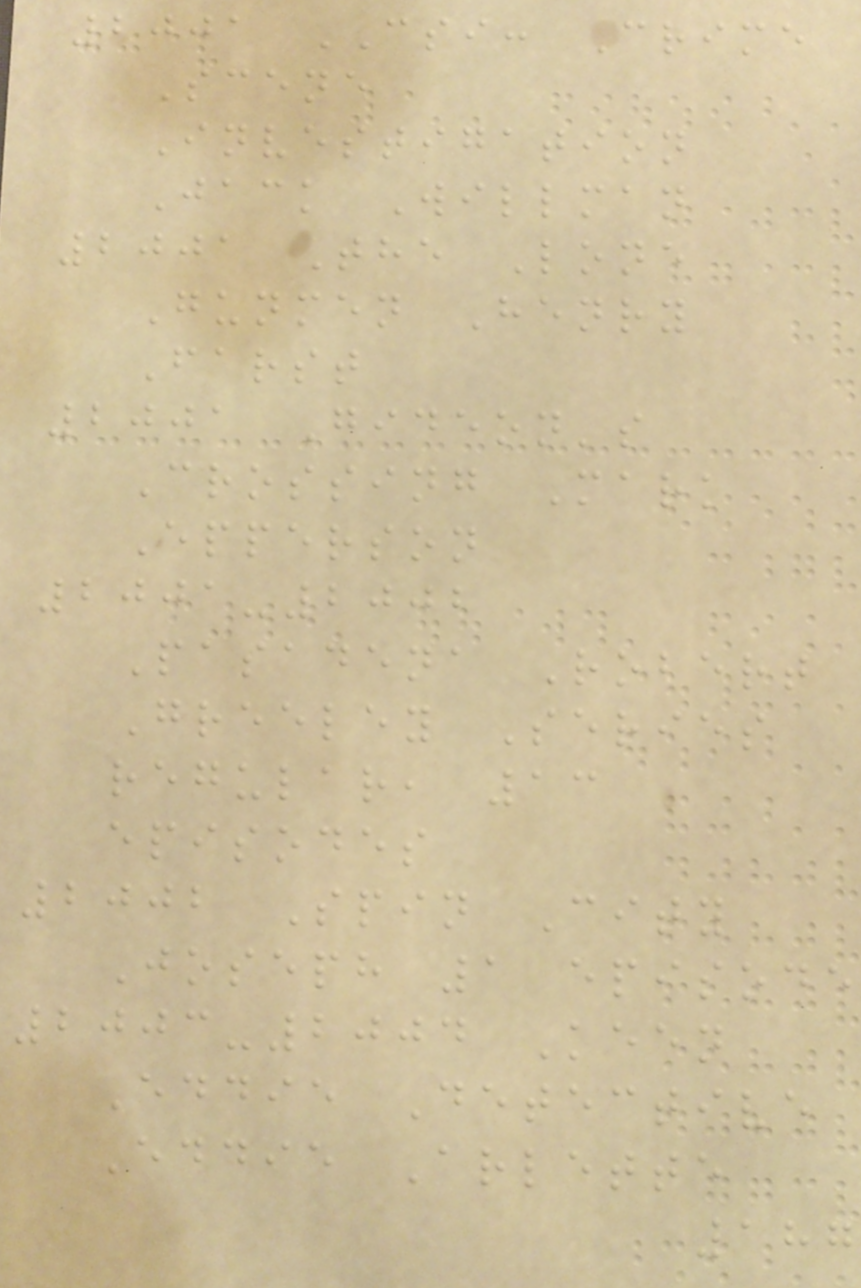2001 CSI: Crime
Scene
Investigation
Jack Willman
2001 The Lone
Gunmen Henry
Farst
2001 Gideon's
Crossing Mark
Epperson
2001-2002
Pasadena Robert
Greeley Series
regular, 13
episodes
2002 Spin City
Joseph 1 episode
2003-2004 Keen
Eddie Detective
Eddie Arlette
187
